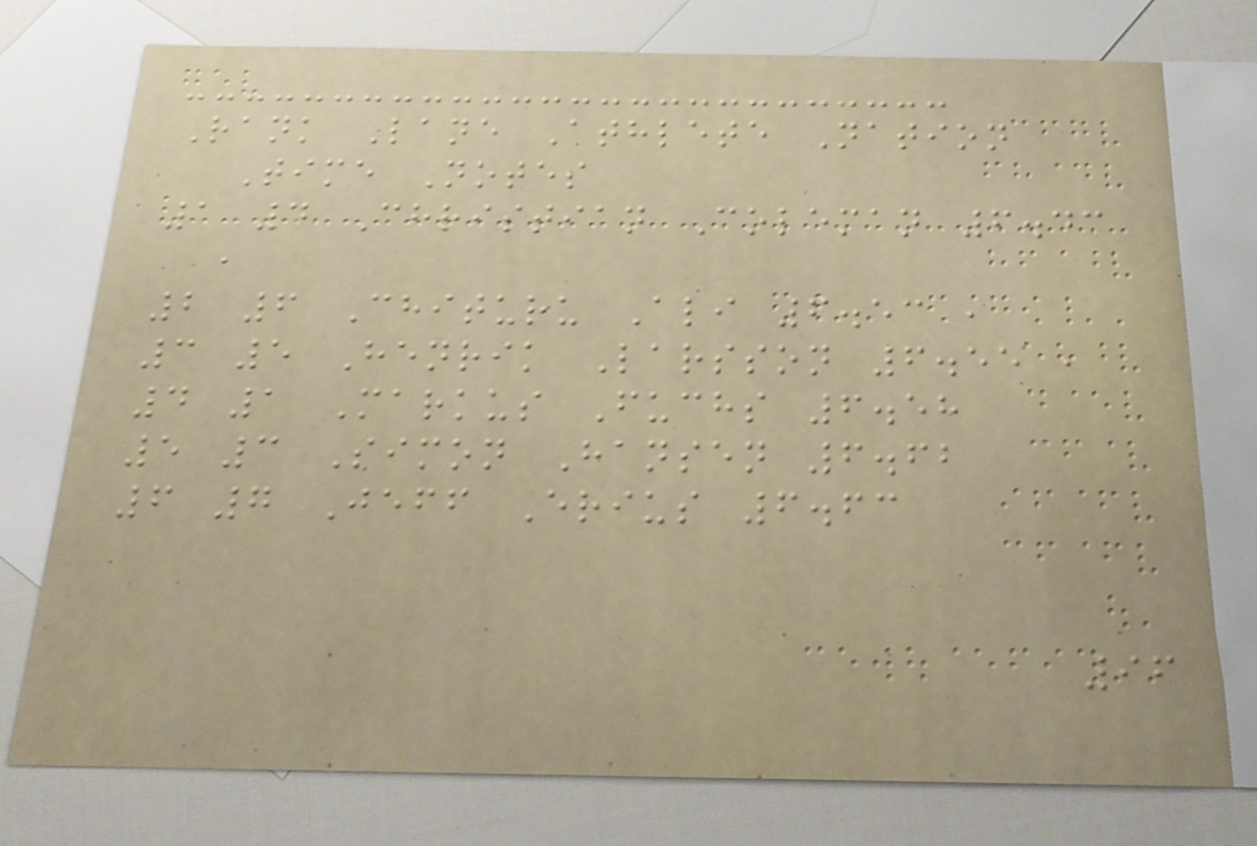Rank Lane Athlete Nation
Time Notes
1 4 Christian Coleman 6.43
,
2 6 Chituru Ali 6.53 ,
3 5 Henrik Larsson 6.55 ,
4 1 Markus Fuchs 6.58
5 3 Simon Hansen 6.62
6 7 Jeff Erius 6.63
96
